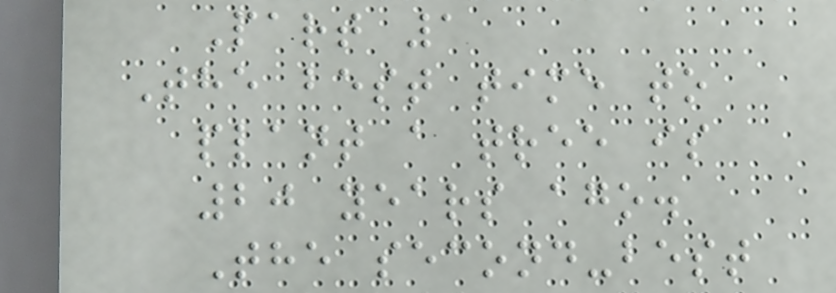Part 1
The best time to
plant a tree is
20 years ago.
The second-best
